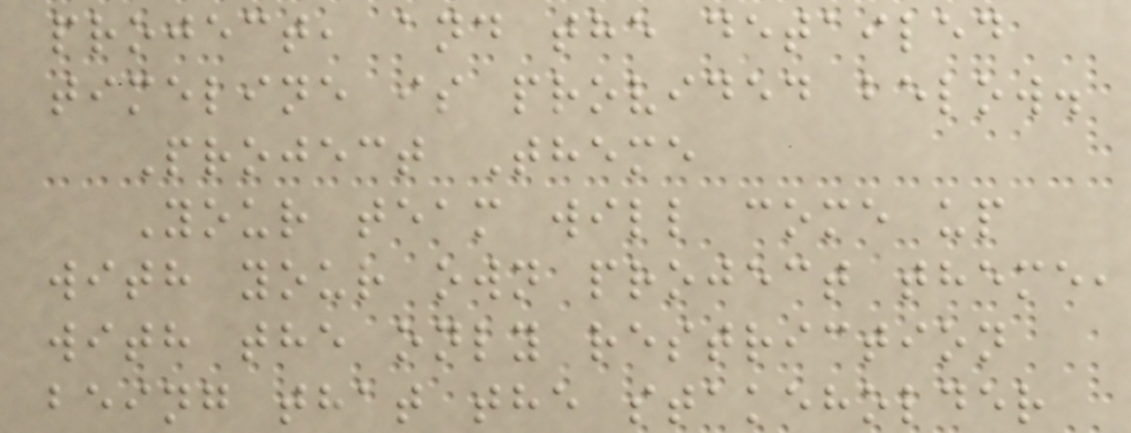project, and the detailed
timeline is provided below.
Project Theme
Your team will come up
with your own project theme,
with the only restriction
being that the stakeholder
